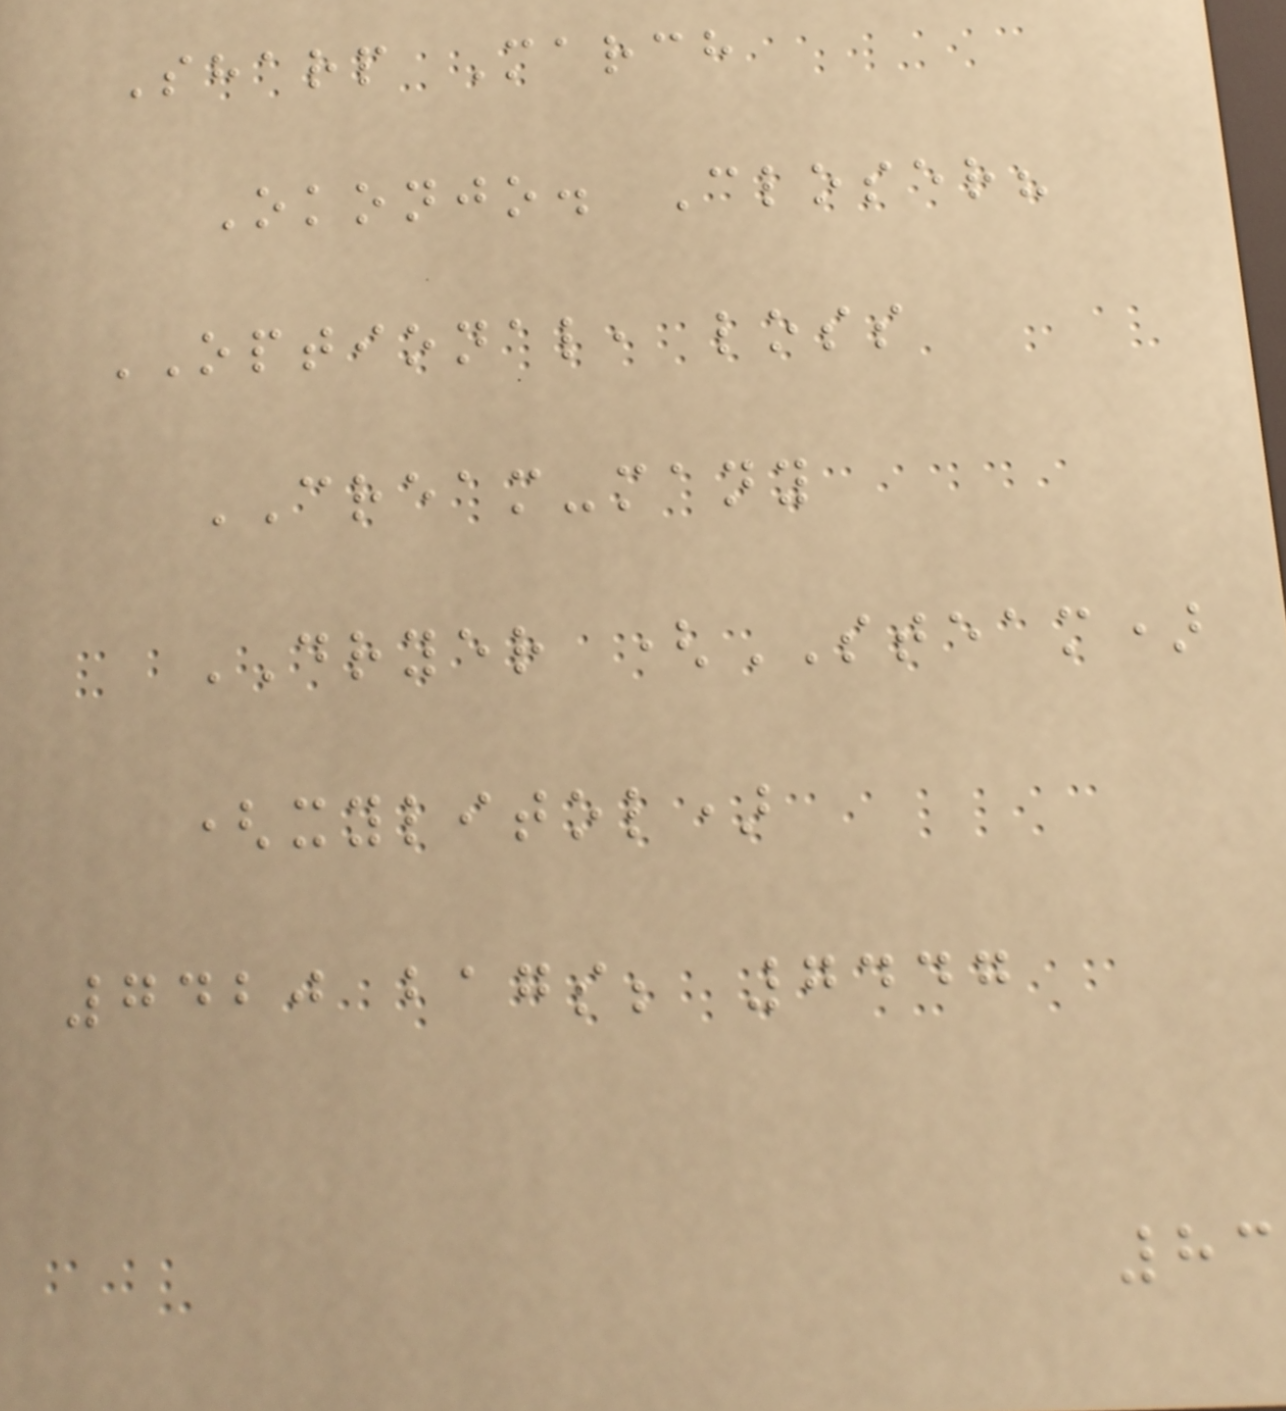Sharp March
Okonjo. Closer?
OPTIONAL, loss
CREAM-many
DRYER (STEAM)
(xylitol)
7420 bags; 7447
83
